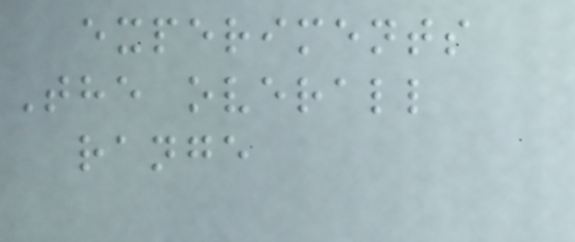experiments
The overall
range
